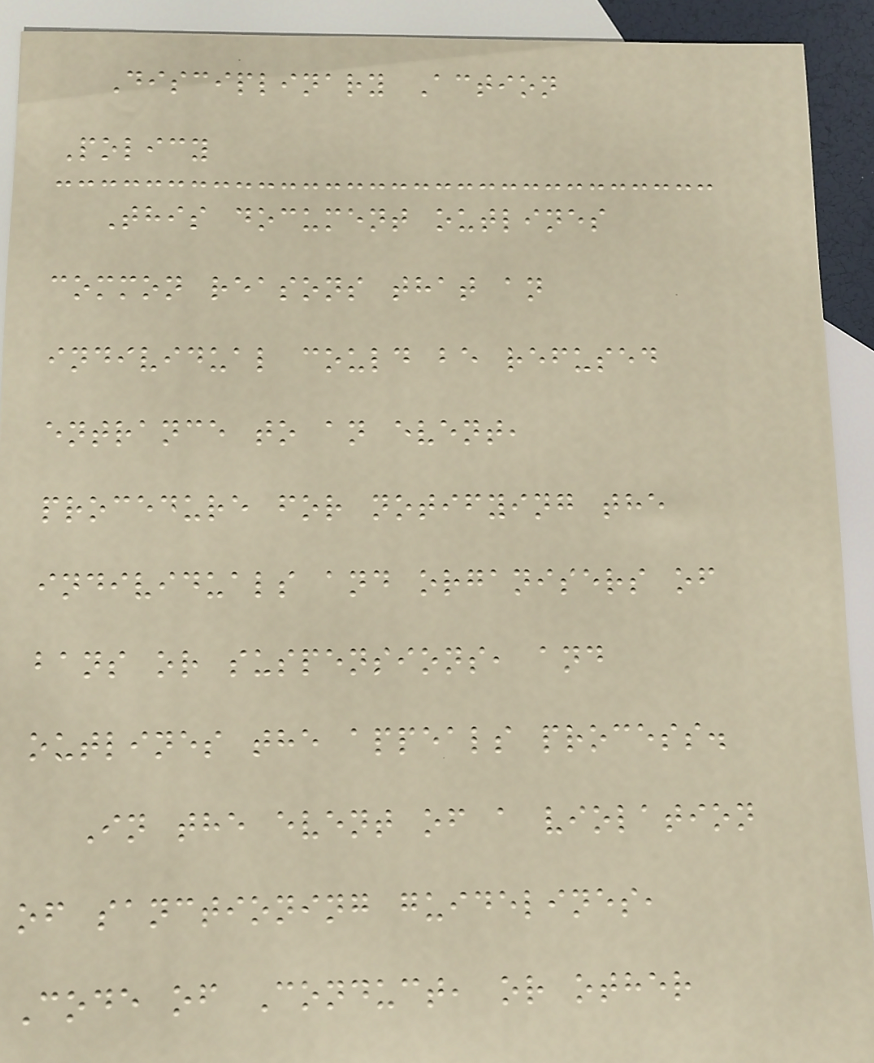Disciplinary Action
Policy
This document outlines
common reasons that an
individual could be refused
entrance to an event,
procedure for notifying the
individuals and organisers of
bans or suspensions, and
outlines the appeals process.
In the event of a violation
of sanctioning guidelines,
Code of Conduct, or other
